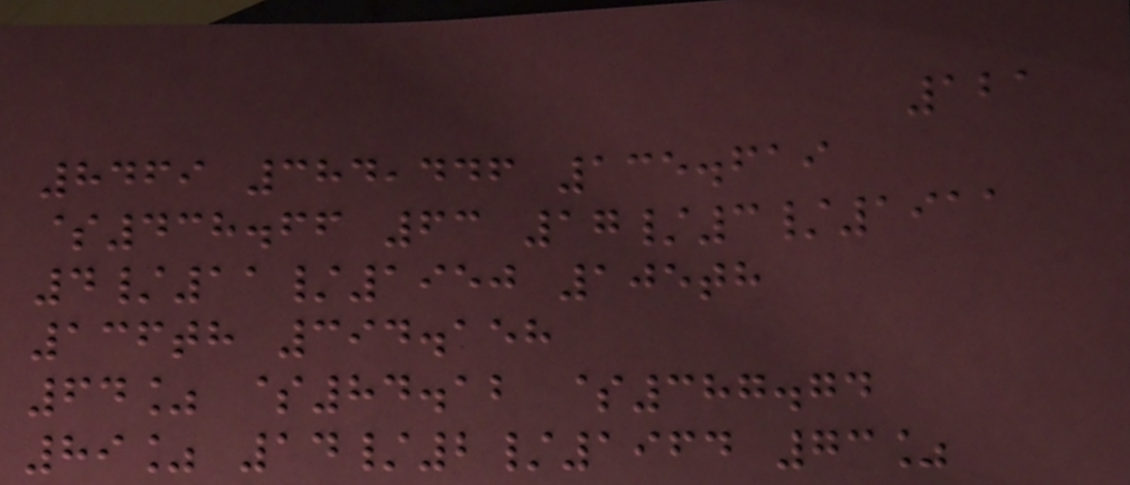121
8469 384,446 135.619
$438.66 63 17/3/1911
4/11/1950 105th
136th 394.158
64% $84.12 $387.74
89% 14/2/1964 73%
